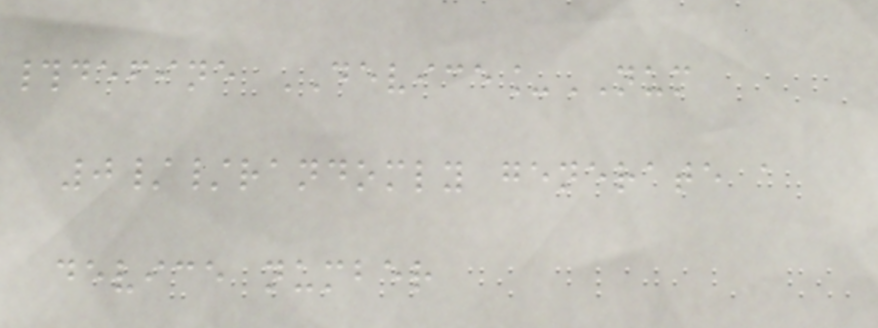#define DEVICE_NUM
0//randomly generate a
device number
